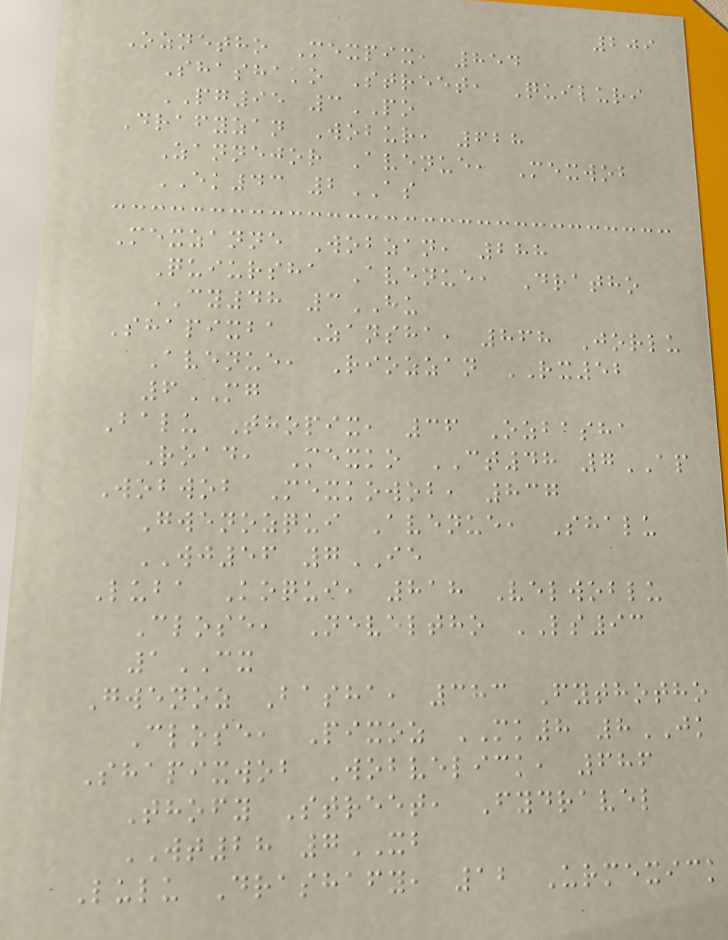209
Oznetho Mexpix, 854
Shashako Street, Quiluri
PG95 3PO
Drafyzan Wobur, 628
Zannejor Avenue, Mexwob
EK43 2AS
Mexzanne Wobzan, 288
Quiursha Avenue, Dratho
CY48 3HU
Shapixba Zansha, 868 Jorlu
Avenue, Riozzan RX52
6MG
Balu Thopix, 36 Ozbasha
Road, Mexko CT48 7AP
Wobwob Mexkowob, 837
Gwenozqui Avenue, Shalu
WJ56 7IE
Luba Koqui, 818 Velwoblu
Close, Neveltho LS93
1CX
Gwenoz Basha, 383 Fythotho
Close, Pixoz MK8 8JK
Shapixwob Wobvelick, 686
Thofy Street, Fydravel
WT28 7XB
Lulu Drashafy, 12 Urmexick
